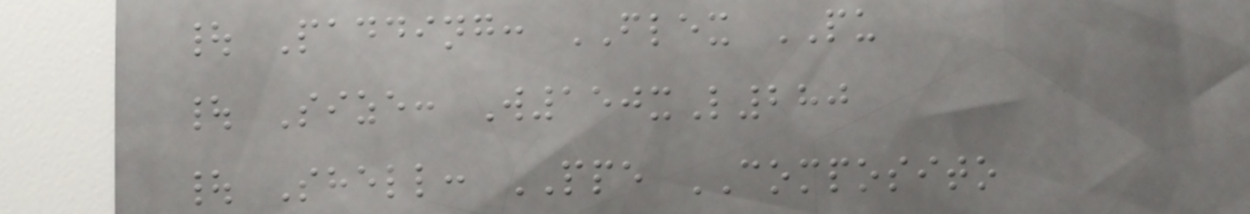| Padding: FLEX PU
| Size: W150xL280
| Shell: PPE COMPOSITO
